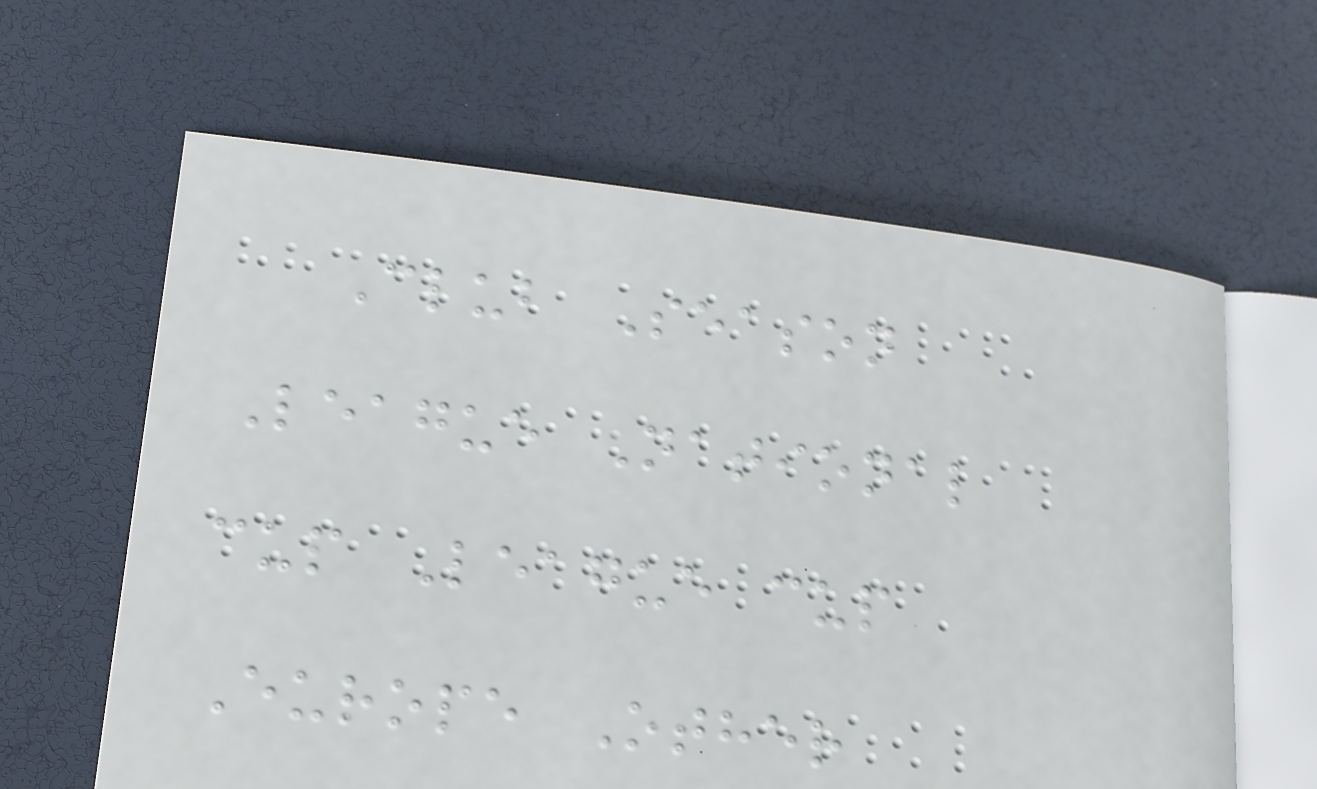Club Season
League National
cup League cup
Europe Other
